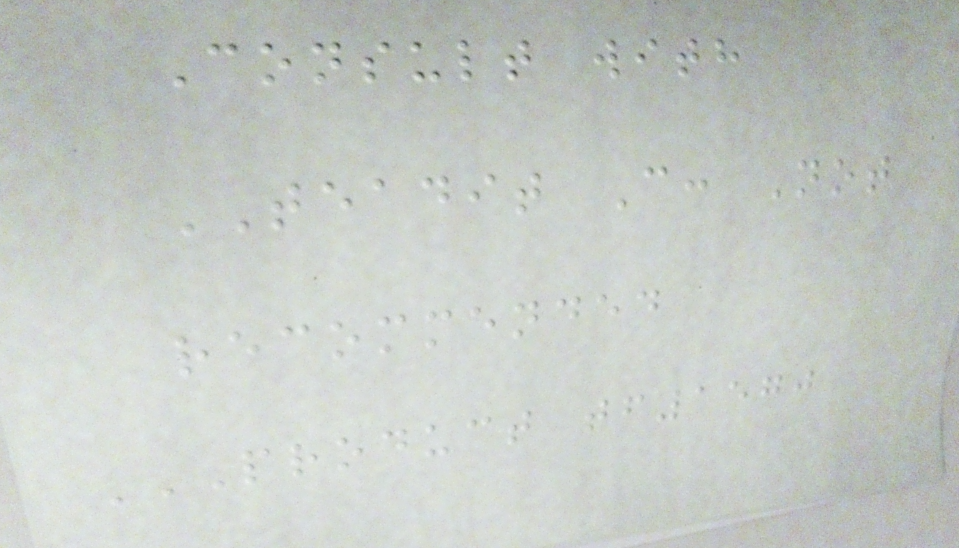Consult with
TEADIT C: Not
recommended
PRODUCT TF1570
